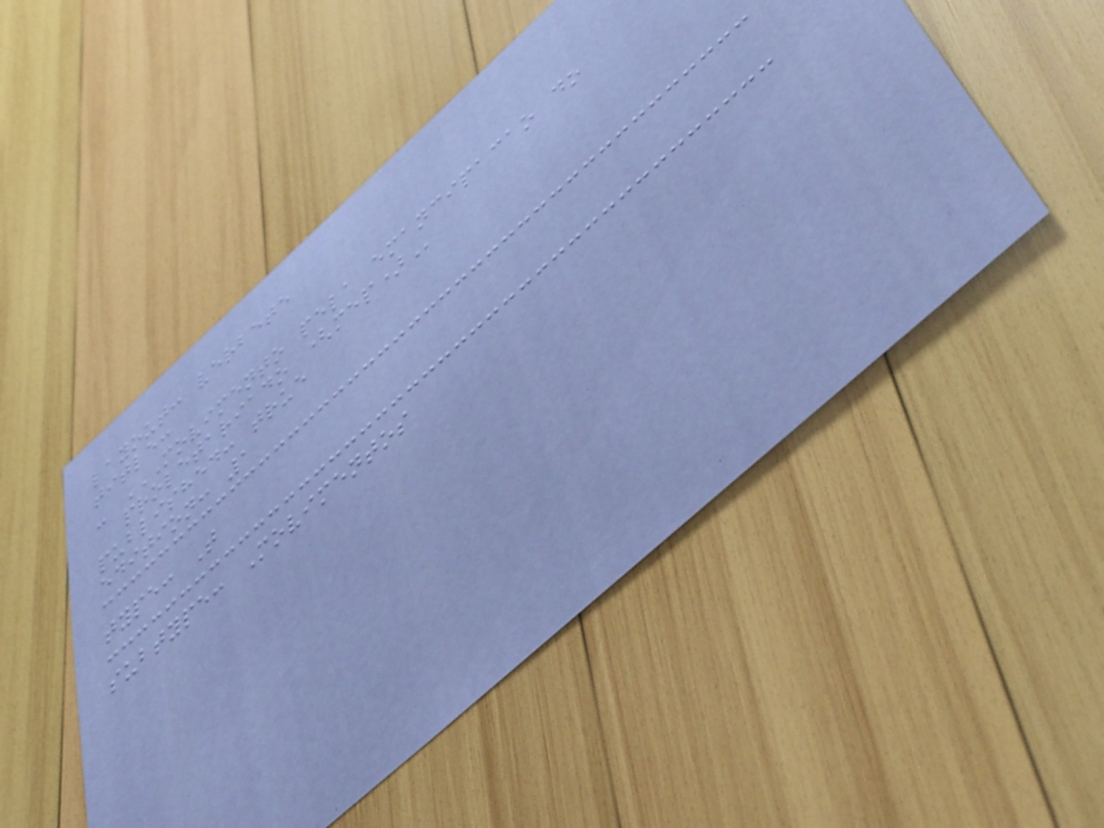layout: verbete
title:
- MOVIMENTO PELA EMANCIPACAO DO
PROLETARIADO (MEP)
published: true
edition: 1
type: T
subtype: Movimentos
